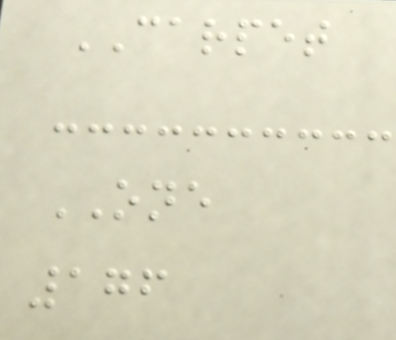CARPET
ONE
176
